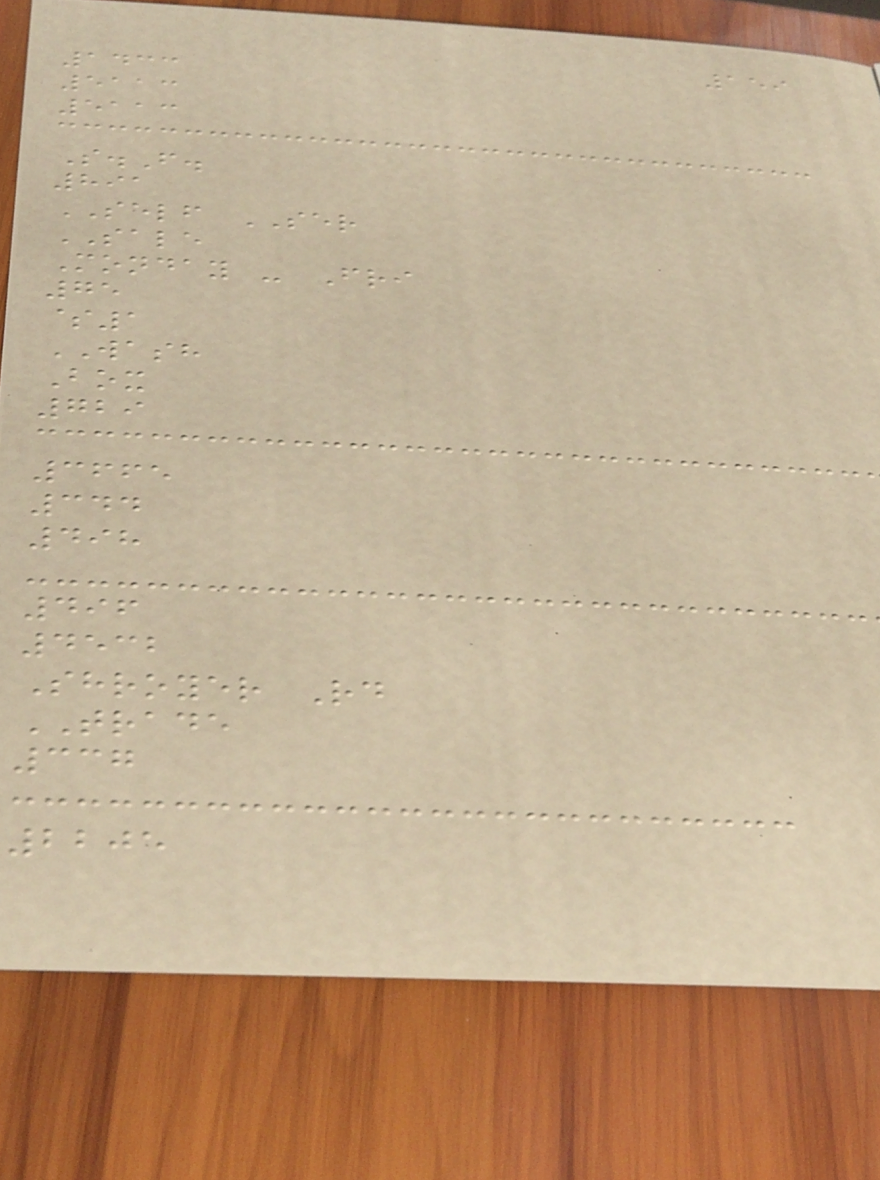159
1433
5113
5113
S.F.
891
SELF SER
SALE
Monday - Fri
75
$1
WASH
Box
729
3665
344
498
496
4532
Shroyer Rd
TRADE
337
2205
